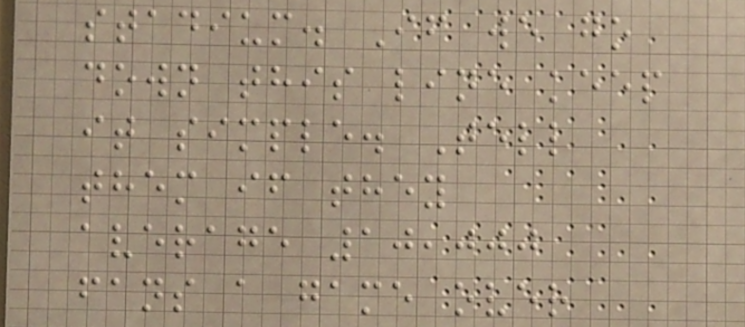stadium. If we go
down this line keep
it simple. Tell
them if they
average 10,000
fans a game over
